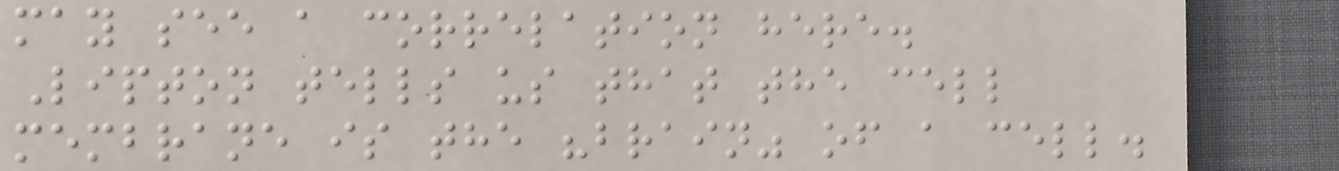may see a correlation here.
Lipton tells us that the cell
membrane is the "brain" of a cell.
